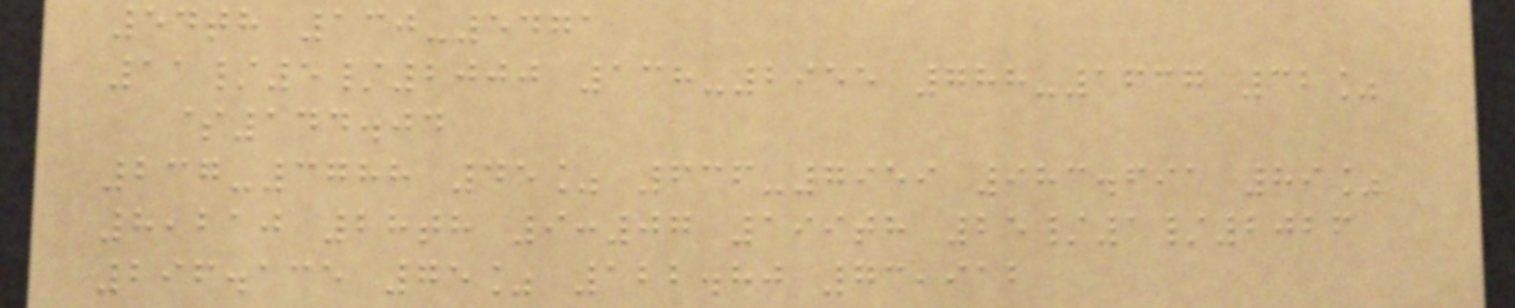54th 130-5471
11/5/2000 138-2955 788-1637 32%
$144.04
237-3788 45% 636-7959 983.691 89%
8,210 28th 9:07 199th 25/1/2026
296.135 75% 122.80 73,912
